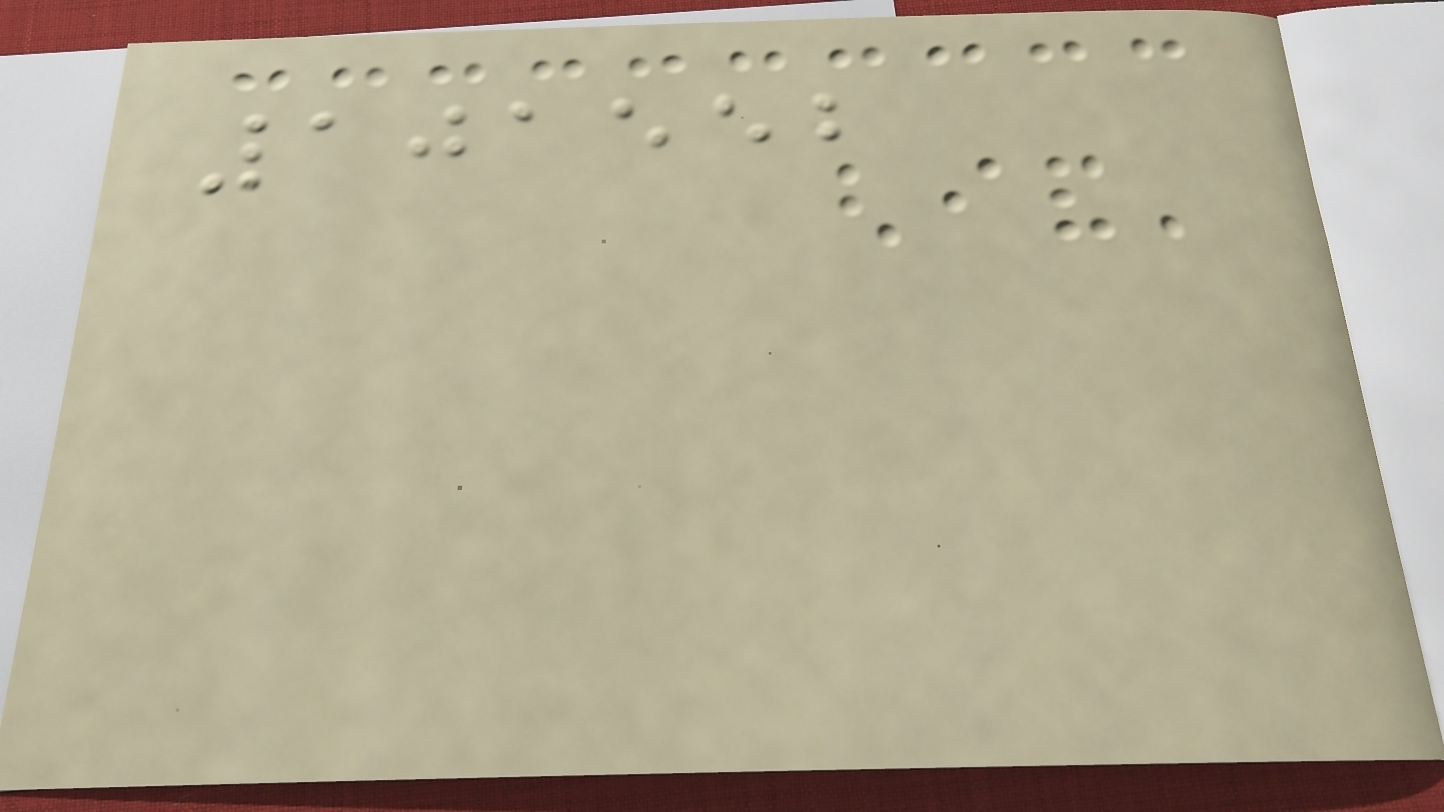101552
